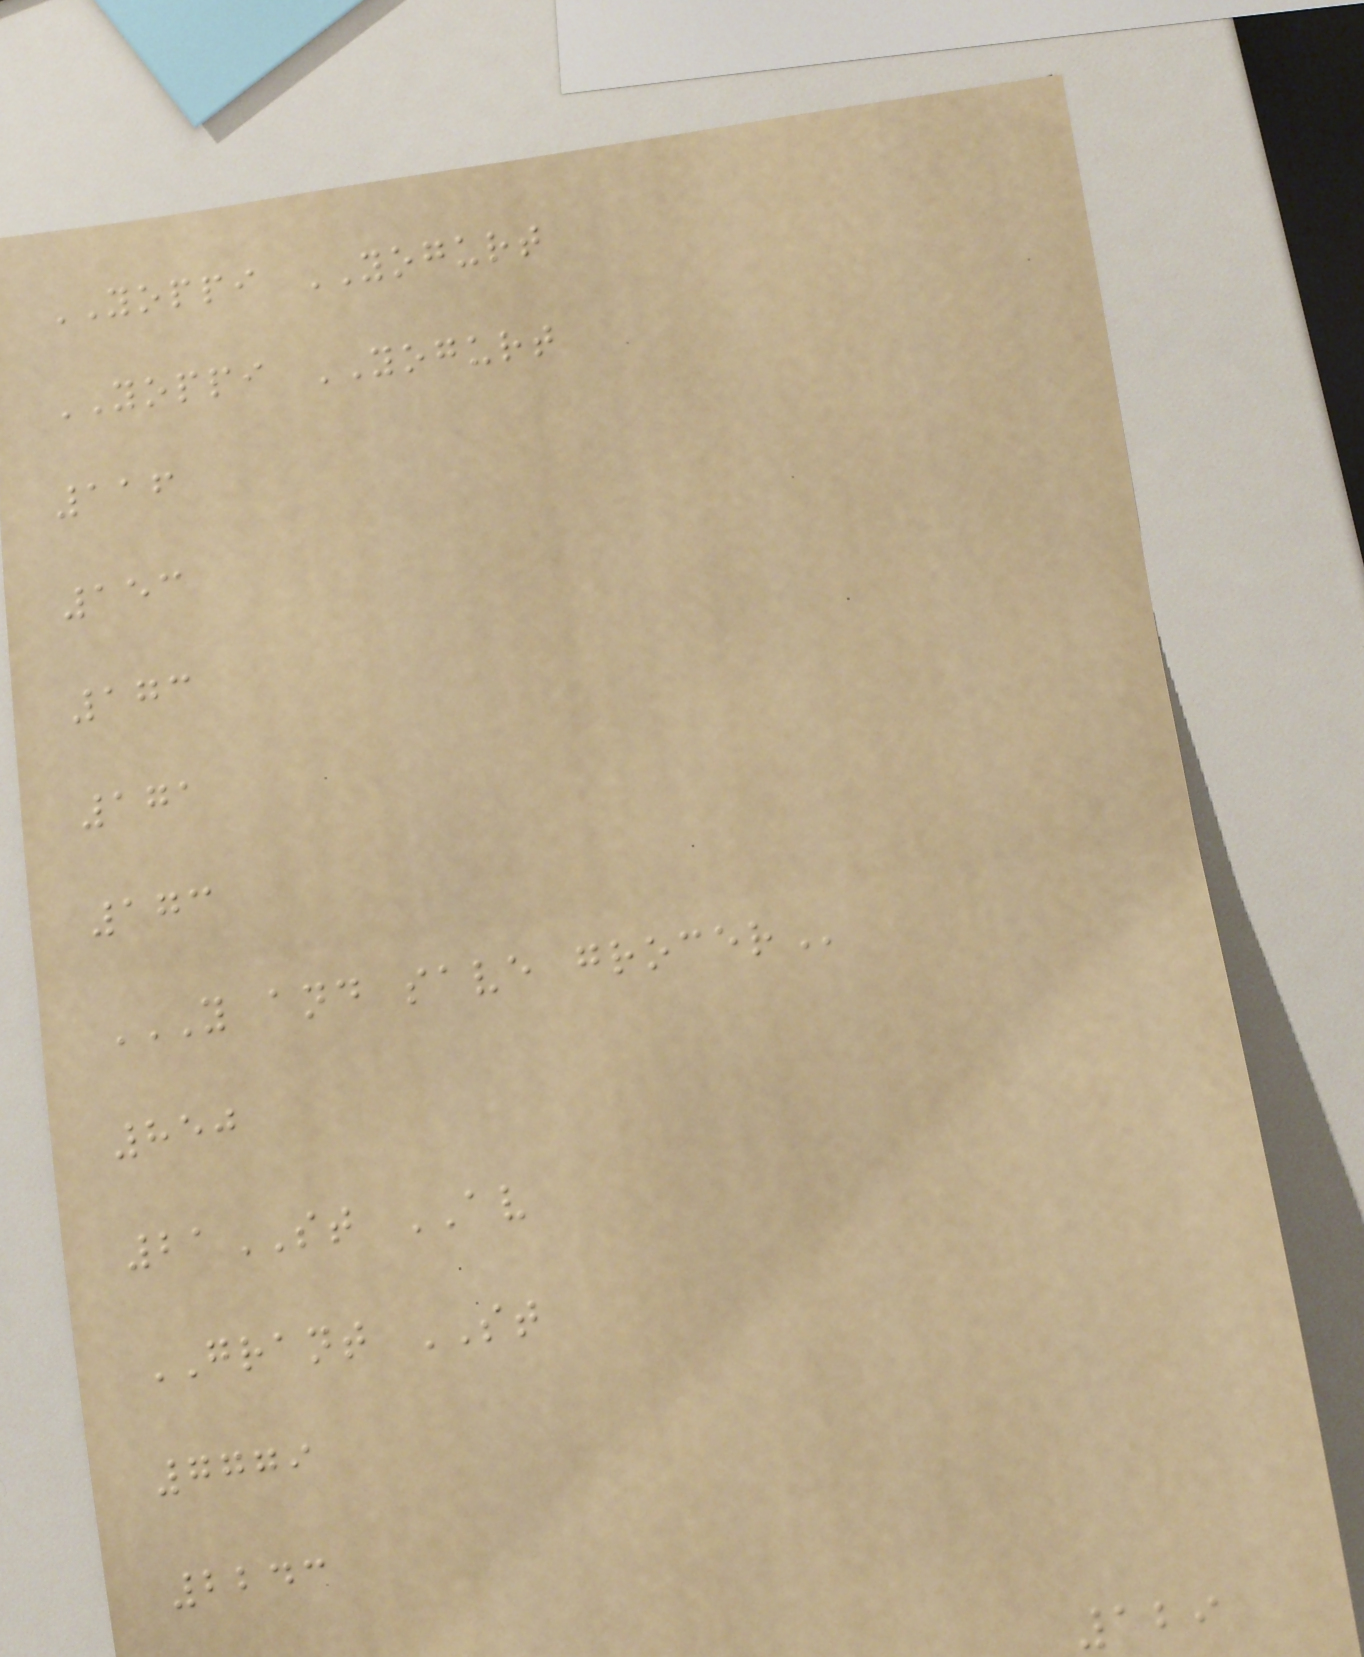YOPPI YOGURT
YOPPI YOGURT
116
153
173
171
173
Y AND SAVE GROCER
850
21ST AV
GRANT ST
7779
2243
129
